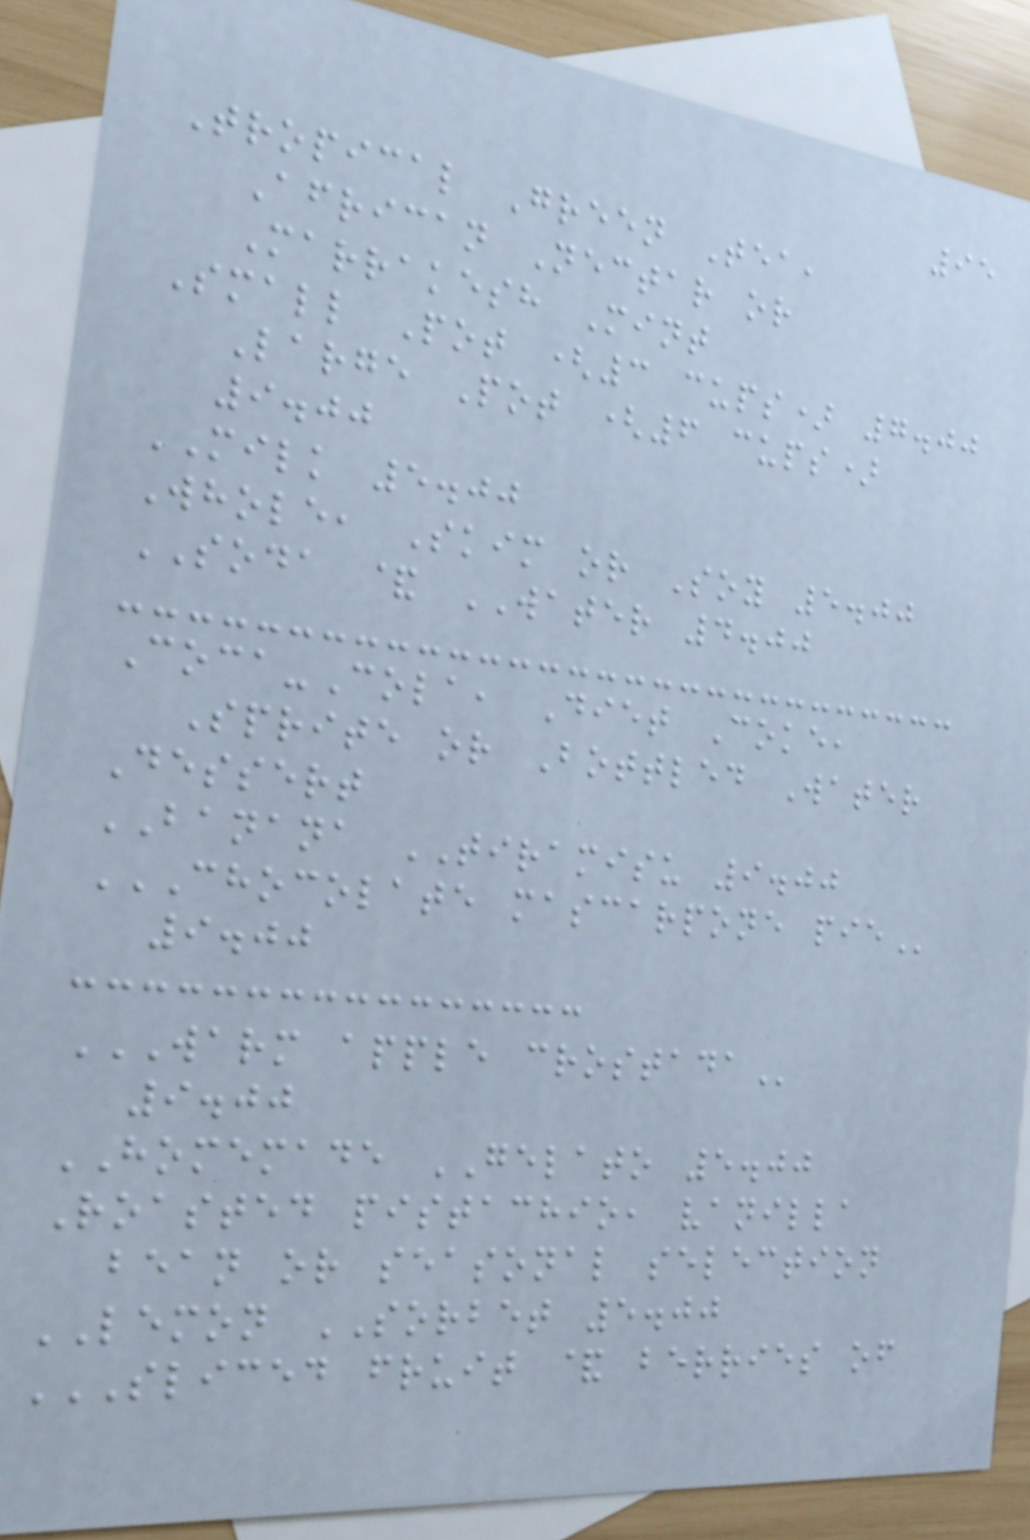95
Tropical Green Tea,
African Nectar or
Marrakesh Mint
Small Pot (3 cups) 7.00
Large Pot (6 cups)
9.00
MILK 5.00
Whole, Skim or Soy 5.00
SODA & WATER 4.00
Coca-Cola, Diet Coke,
Sprite or Bottled Water
Dessert
BANANA TIRAMISU 9.00
CHOCOLATE MASCARPONE PIE
9.00
WARM APPLE CROSTADA
9.00
HOMEMADE GELATO 5.00
Roasted pistachio, vanilla
bean or seasonal selection
LEMON SORBET 5.00
SLICED FRUIT & BERRIES OF
